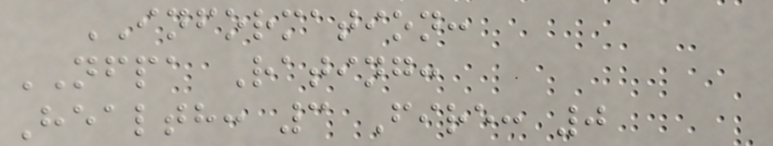INFORMATION:
NFPA Rating:
Health: 3 Fire: 0
